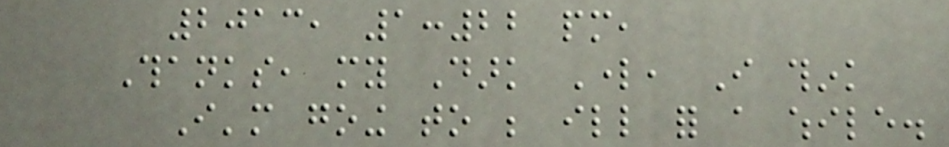2013, 1:22 pm,
Thanks, my Dark Lord, I think
I'm going to be ill for a while.
